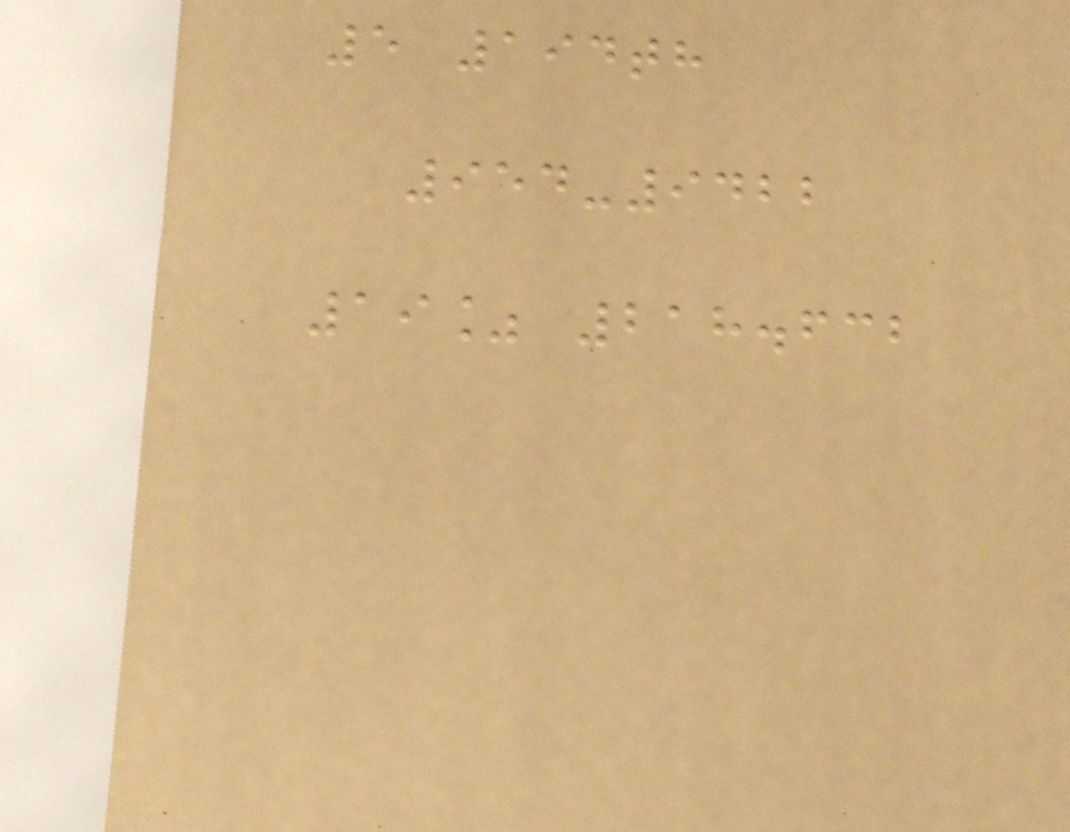5 194th
954-9422
19% 218.632
